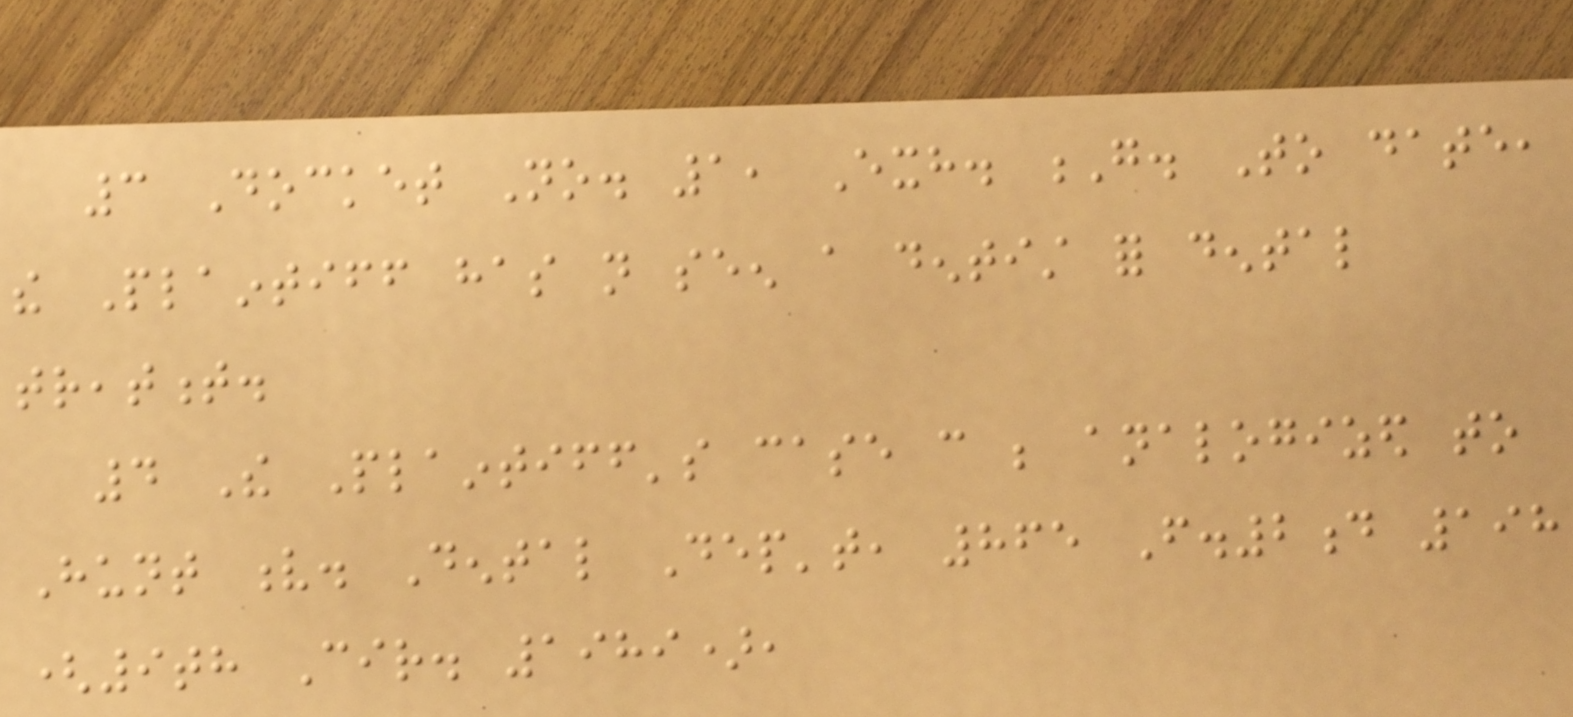3 Docket No. 1, Exh. G. To date,
the Plaintiff has not seen a dentist for dental
treatment.
4 The Plaintiff's case can be analogized to
Hunt v. Dental Dep't, 865 F.2d 198
(9th Cir. 1989),
